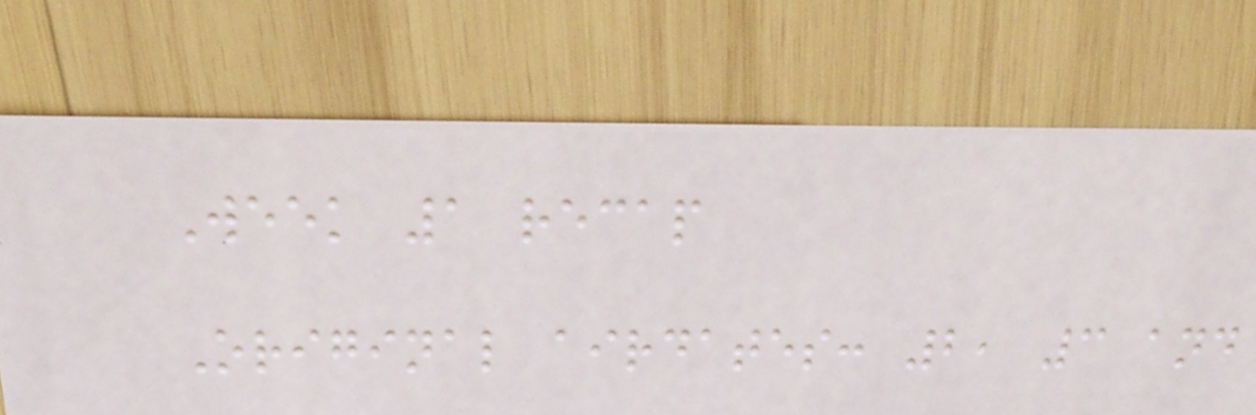Week 1 recap
Original airdates: 2, 3 and
